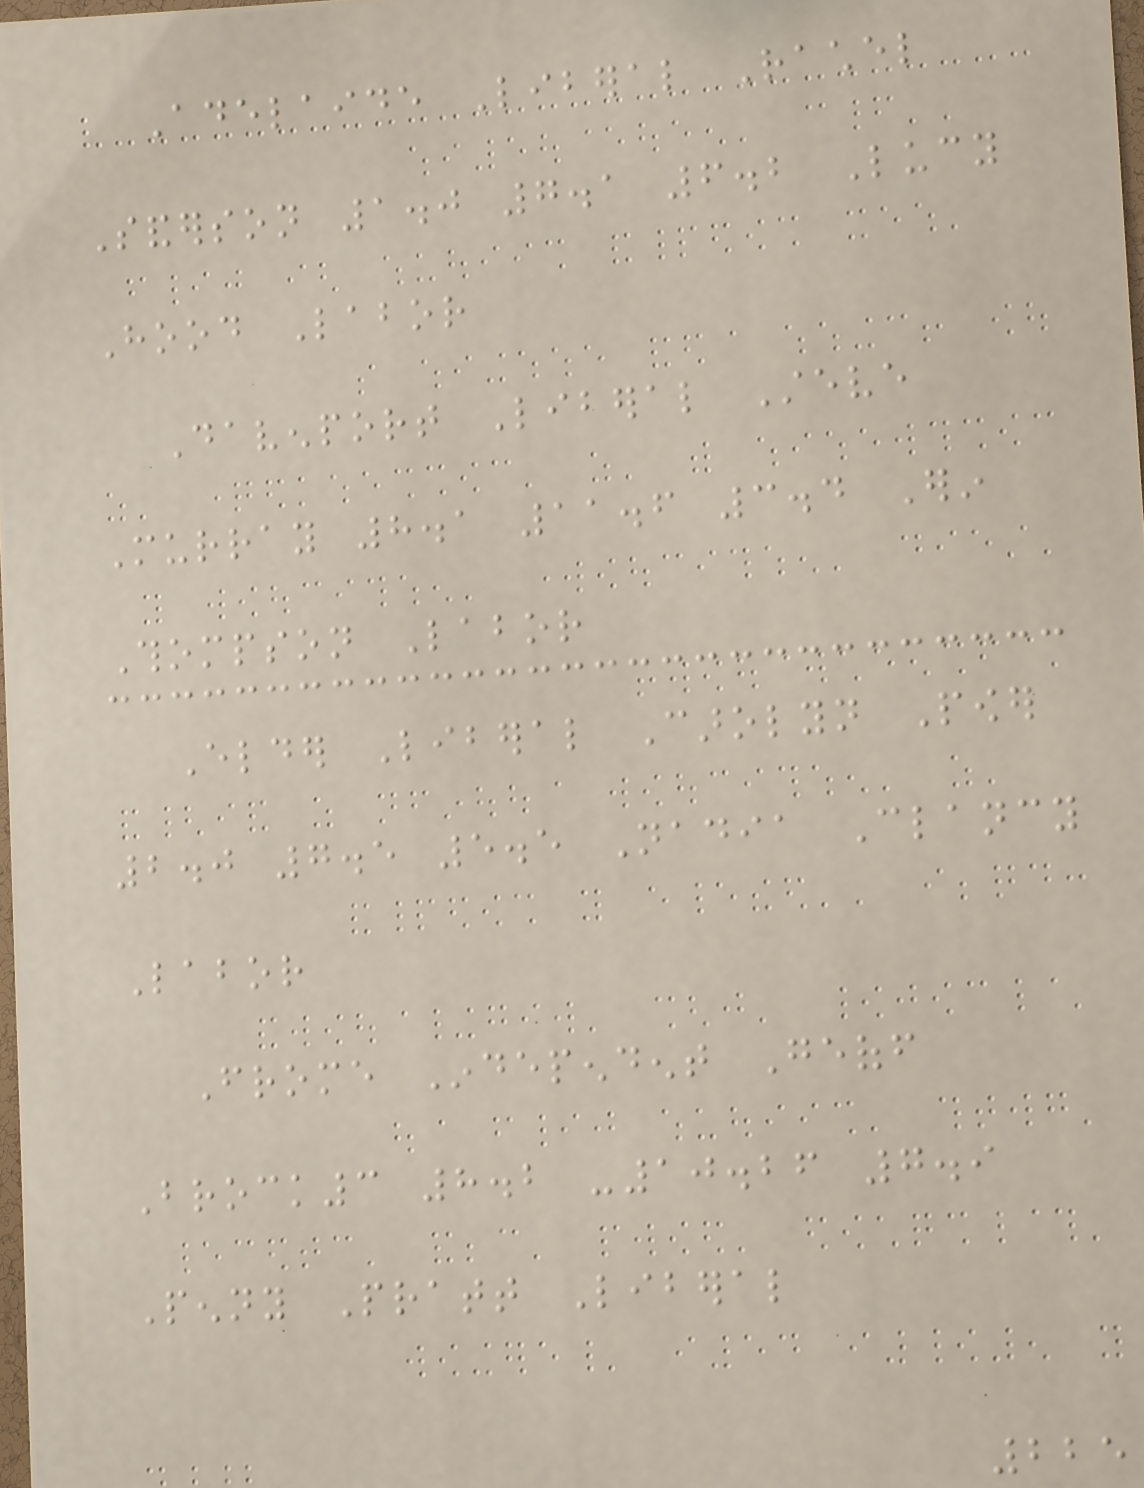Adelaide Liberal Rachel
Sanderson 1.0 7.1 6.2 Lucy
Hood Labor
Davenport Liberal Steve
Murray 8.1 11.6 3.4 Erin
Thompson Labor
Elder Liberal Carolyn Power
2.0 7.5 5.5 Nadia Clancy
Labor
Frome Independent Geoff
Brock3 8.2 -10.26 7.9
Penny Pratt Liberal
225
